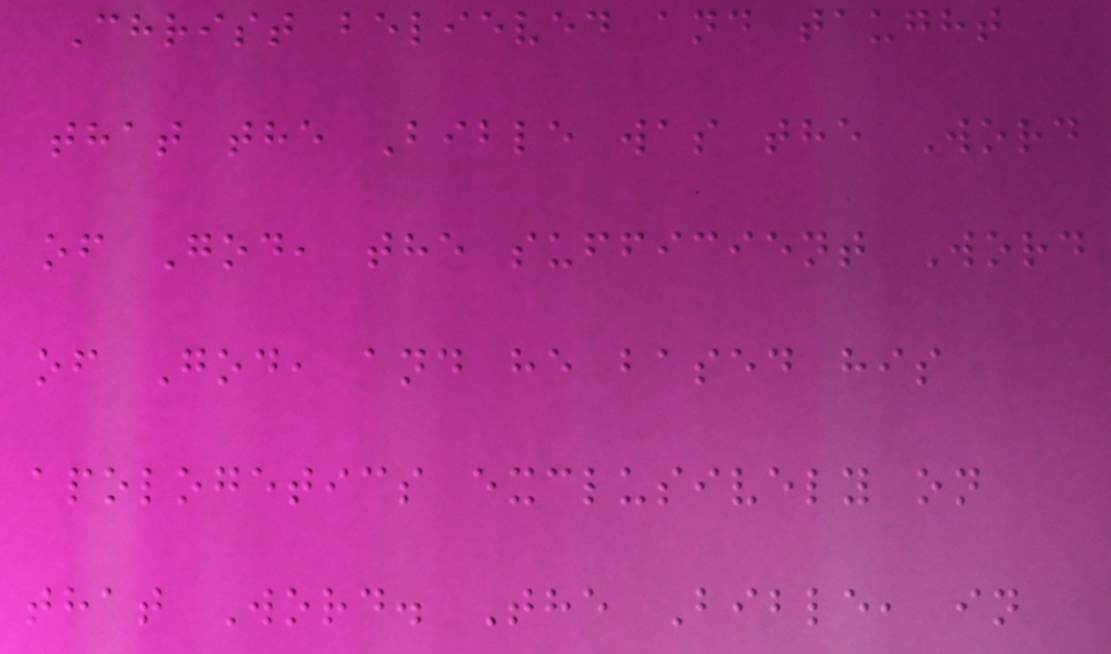Christ believed and taught
that the Bible was the Word
of God, the sufficient Word
of God, and he based his
apologetics exclusively on
that Word. The Bible, in
